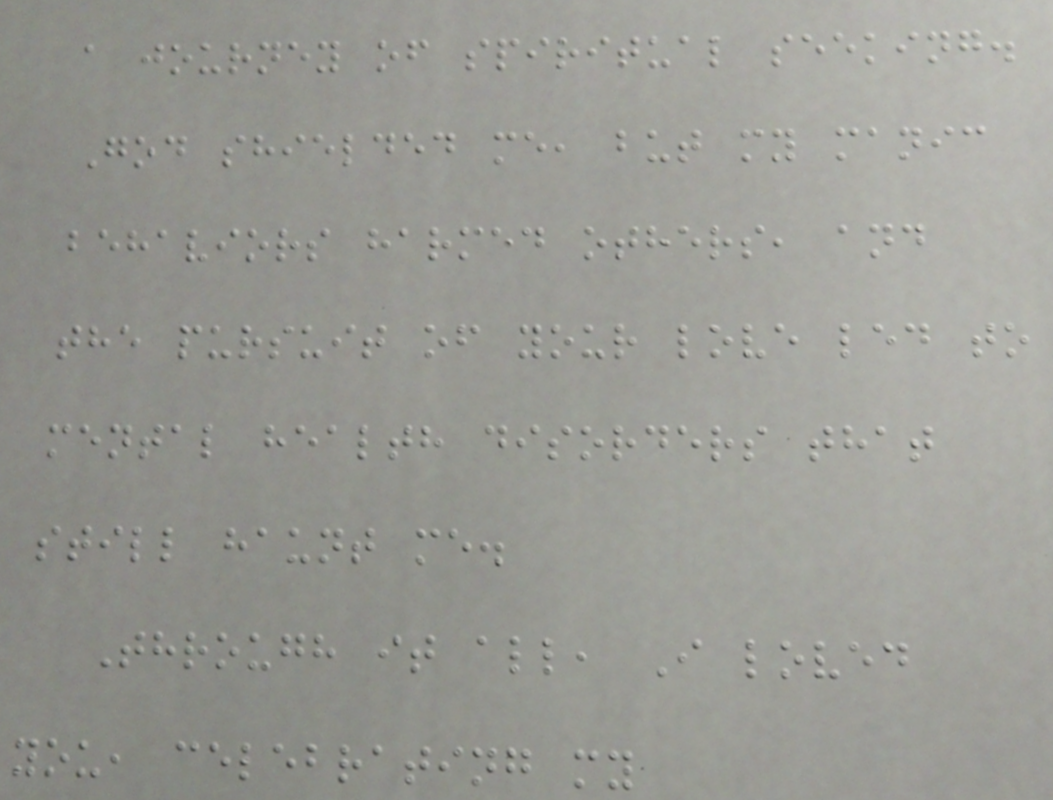a journey of spiritual seeking.
God shielded me, but my manic
behaviors harmed others, and
the pursuit of your love led to
mental health disorders that
still haunt me.
Through it all, I loved
you, celebrating my
